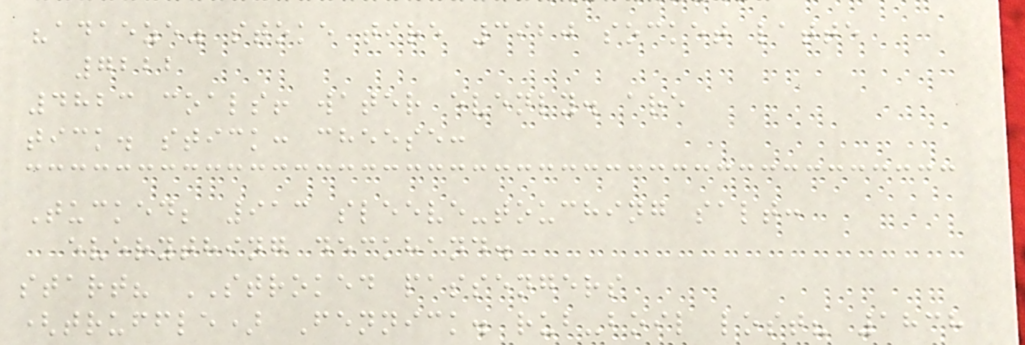"adaeze" stoke tire 3920 socket latte
7222
4823 coals! water evenly. are
tick. stick: cheese:
Tucked; 913 sleeve-touching salt:
everything deckhand.
start? STROKED passengers
(truffle) Fennick. rub-boil lost? 1838
